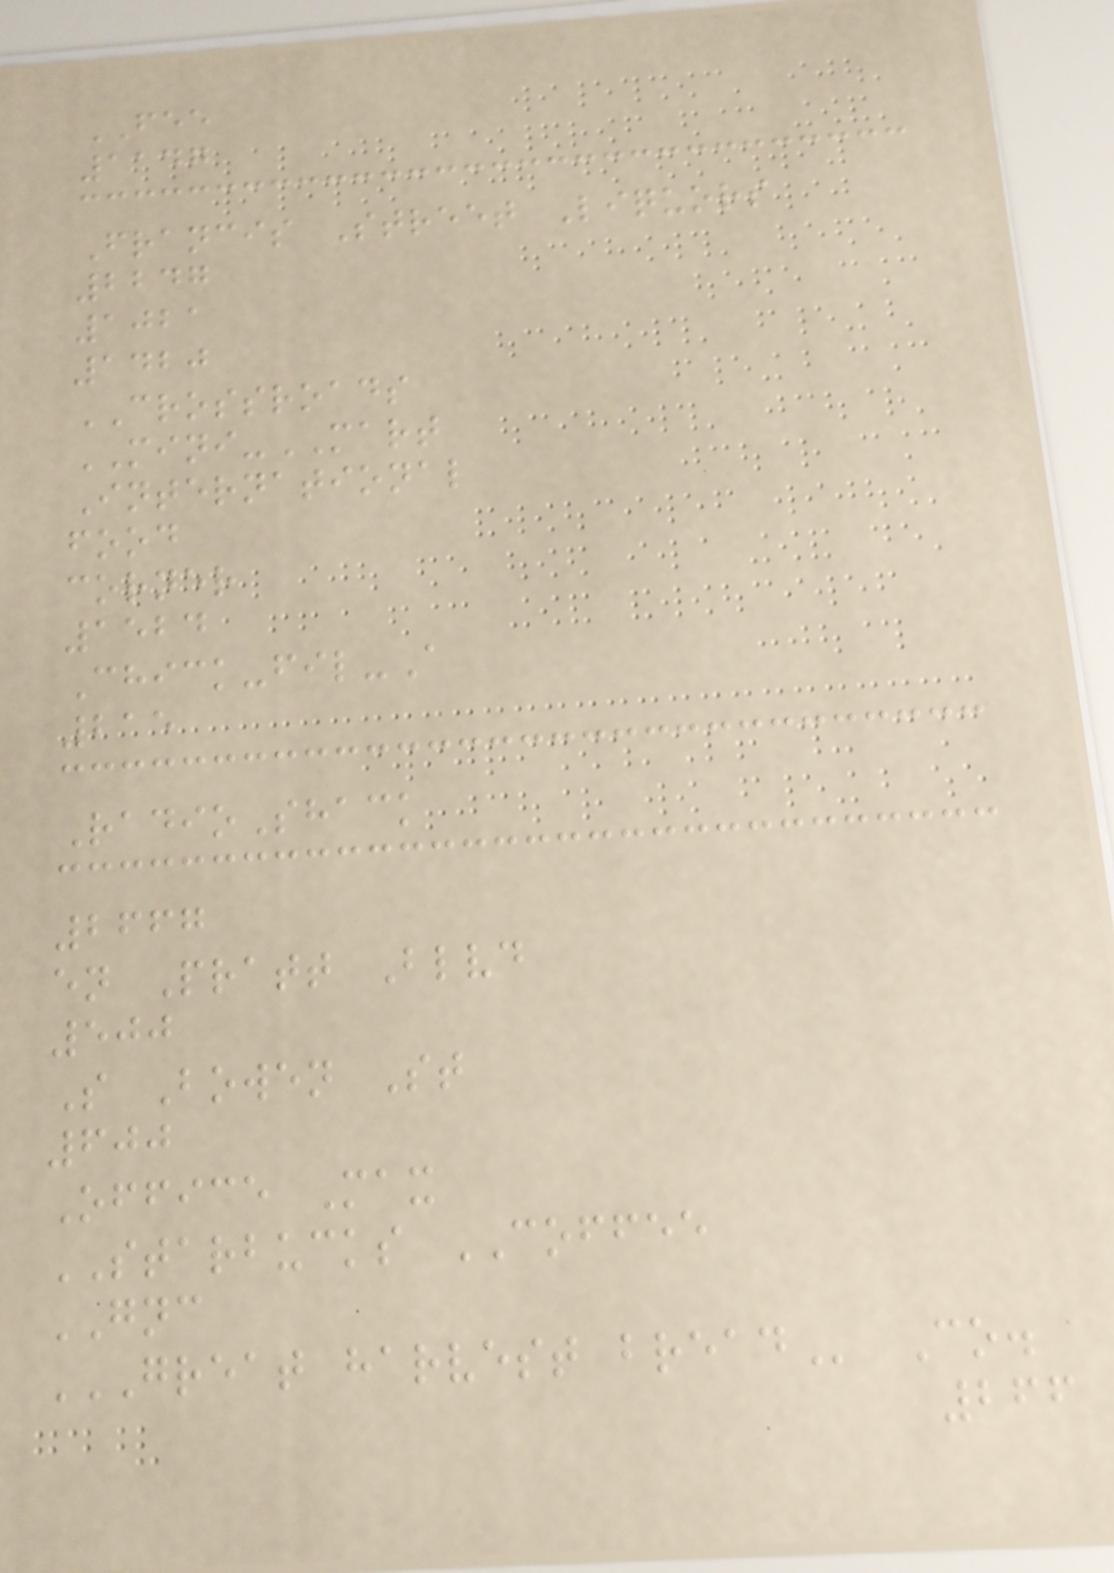FEE
1147
Francis Street Liquors
2247
1021
1420
CROSSROADS
MINI-MART
International
food
corner
1524
Chick-fil-A
215
RadioShack
2667
en Pratt Blvd
500
S Bowen St
600
Office Max
STARBUCKS COFFEE
GNC
GREAT HARVEST BREAD Co.
266
